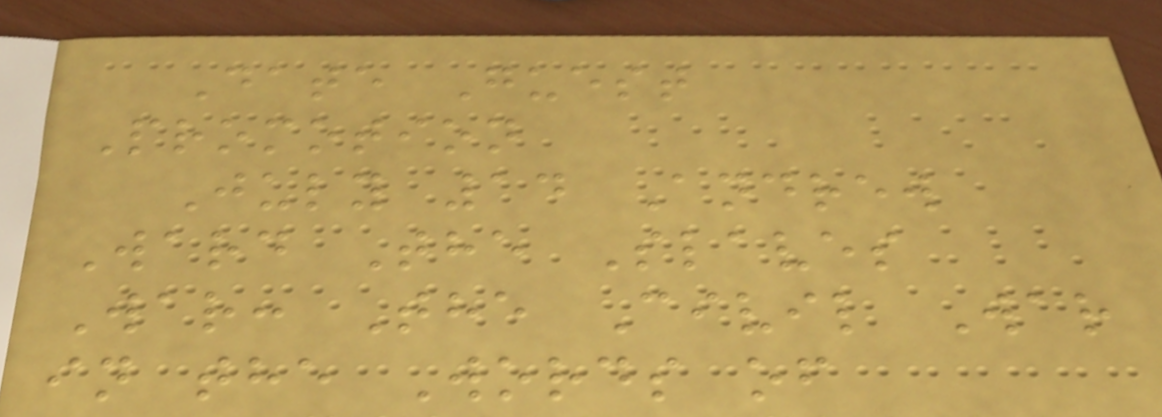Date Guest
Promotion
July 14 Andrew
Ward The Slaves
War: The Civil War
in the Words of
